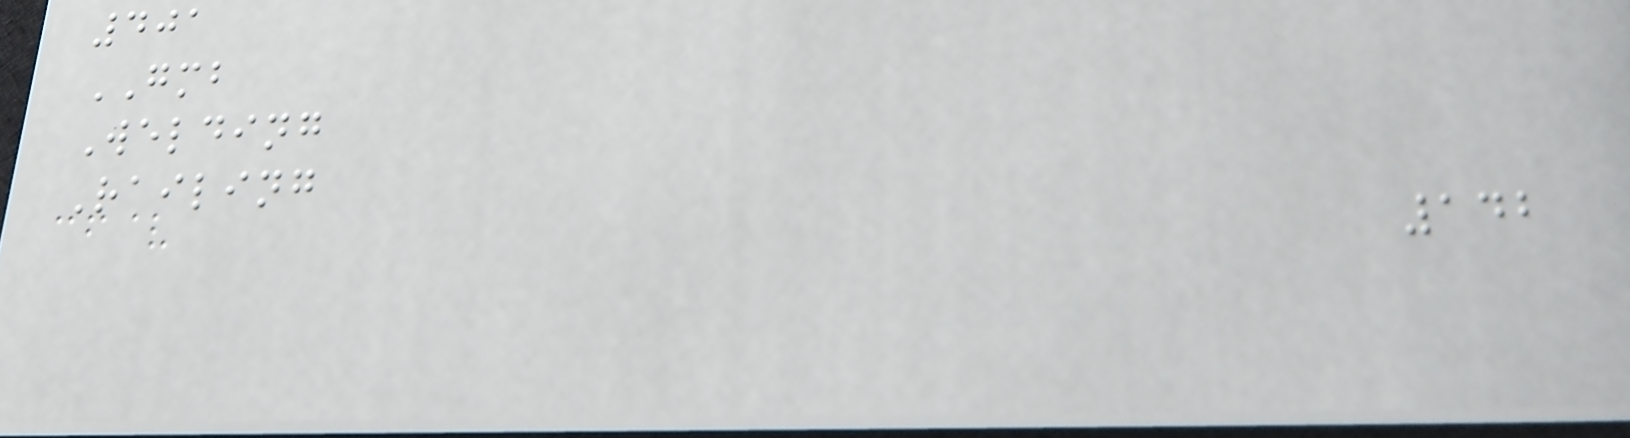401
GMB
Welding
Railing
142
